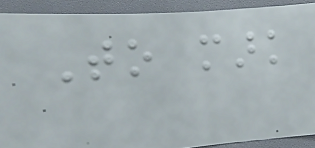To mark
